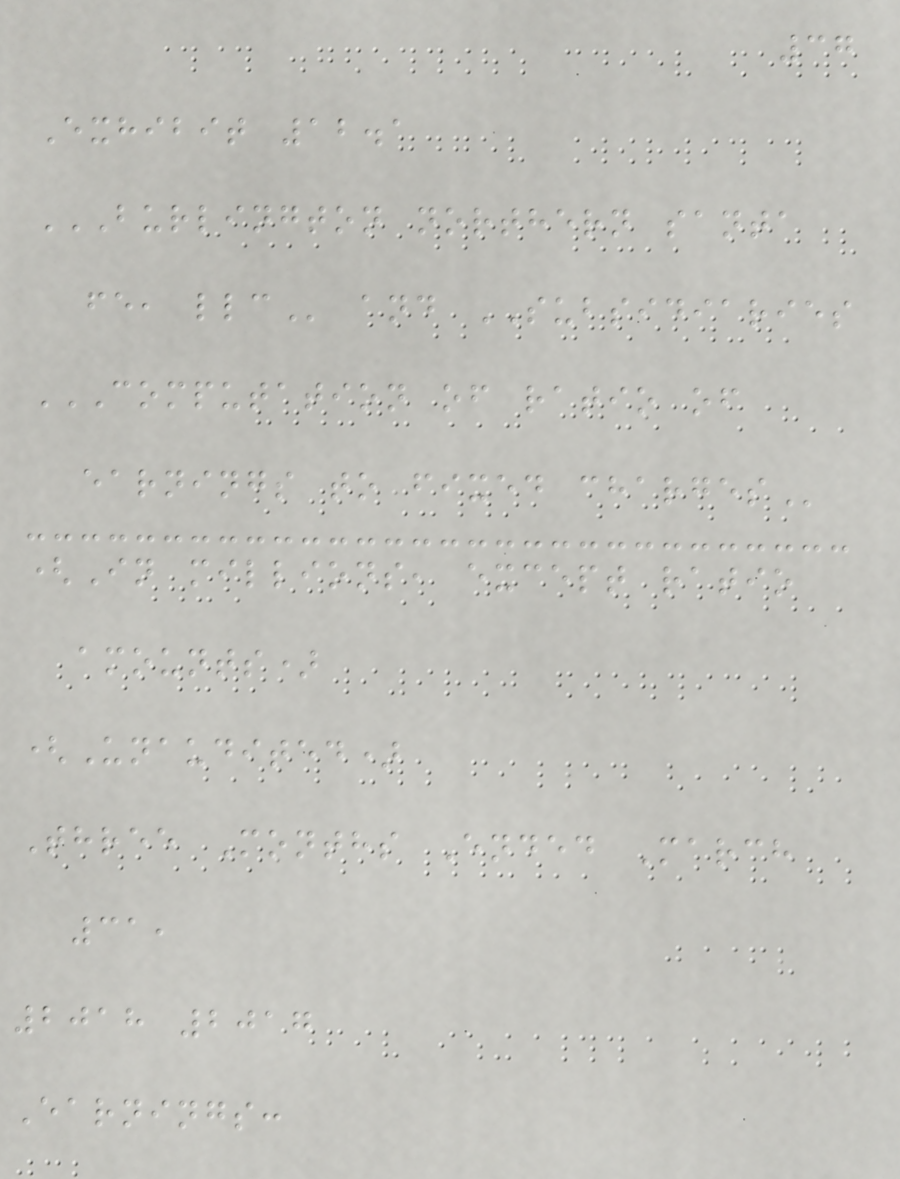37
Exhibit 12.1
BURLINGTON NORTHERN SANTA
FE, LLC and SUBSIDIARIES
COMPUTATION OF RATIO OF
EARNINGS TO FIXED CHARGES
(In millions, except ratio
amounts)
(Unaudited)
Three Months Ended March
31,
2018 2017
Earnings:
